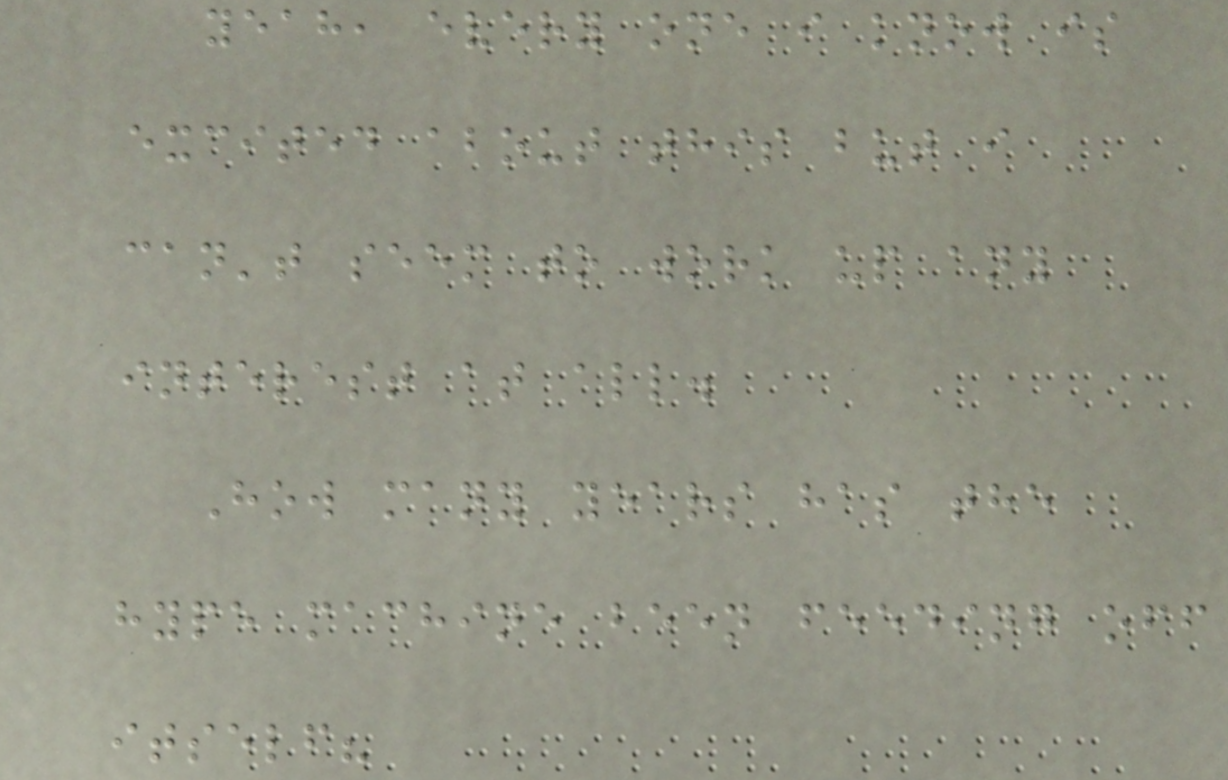yeah, every one i know is
excited about this but i
can't seem to work up any
interest at all.
How many years has the
hype machine been feeding off
itself?
